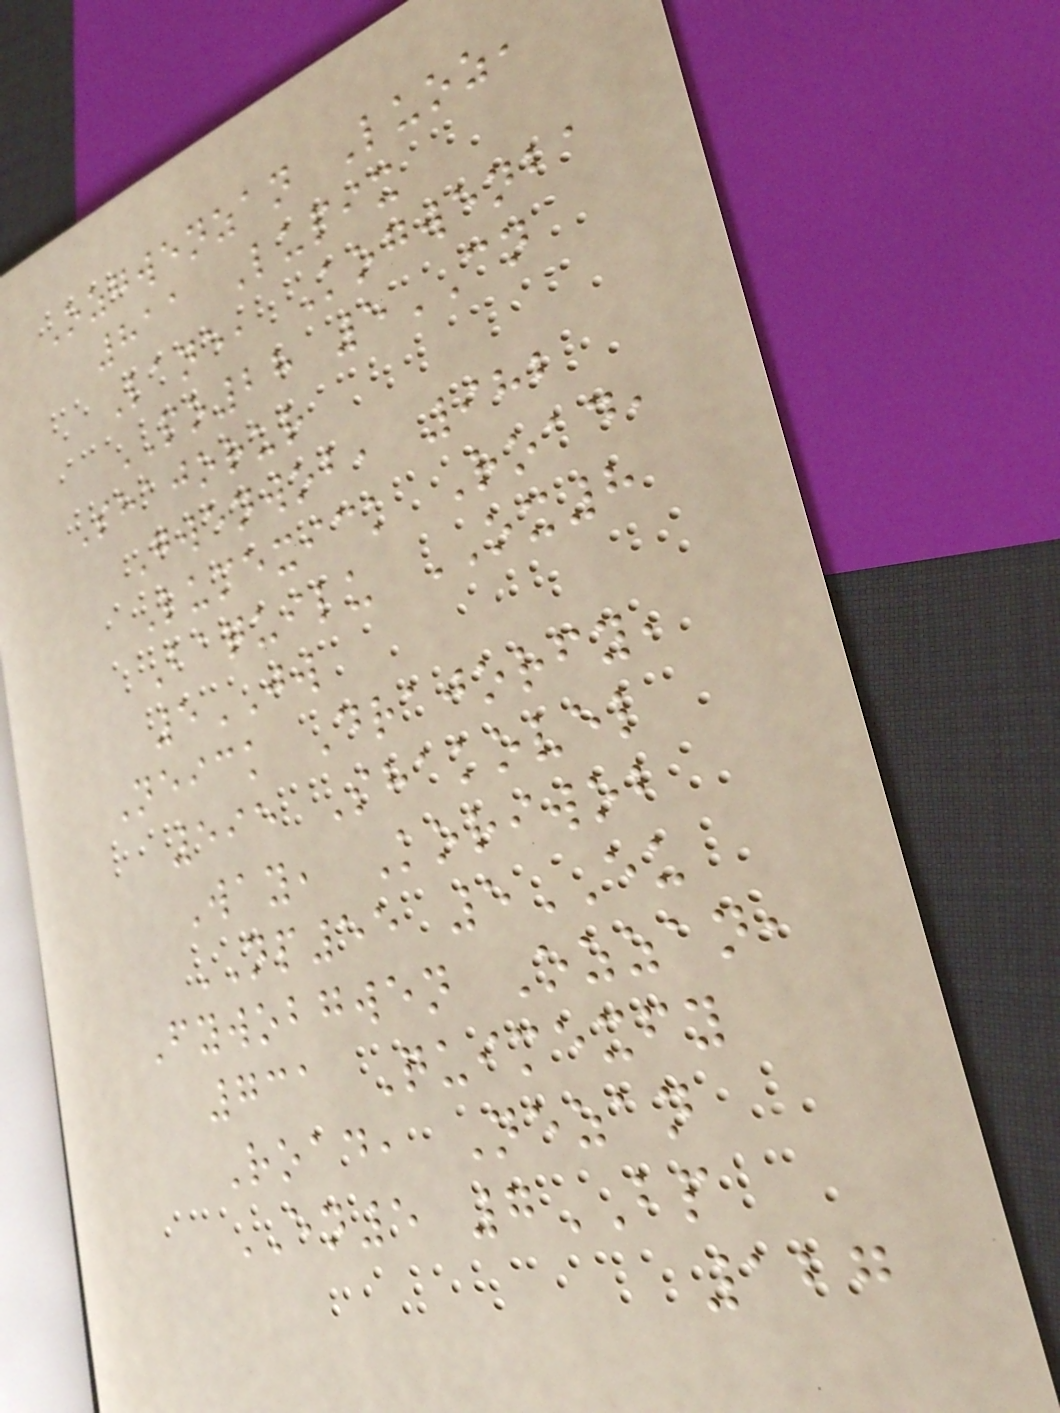Ozgwenzan Luoz,
811 Lupix
Lane, Kogwenba
PO28 5CN
Shajorur
Gwenwob, 982
Lumexick Road,
Baquilu OX8
5JW
Neick Drajorfy,
595 Shakovel
Way, Koriwob
NP55 5EU
Fywobgwen Ozzan,
731 Quimexfy
Road, Nezan
EN5 7BP
127
